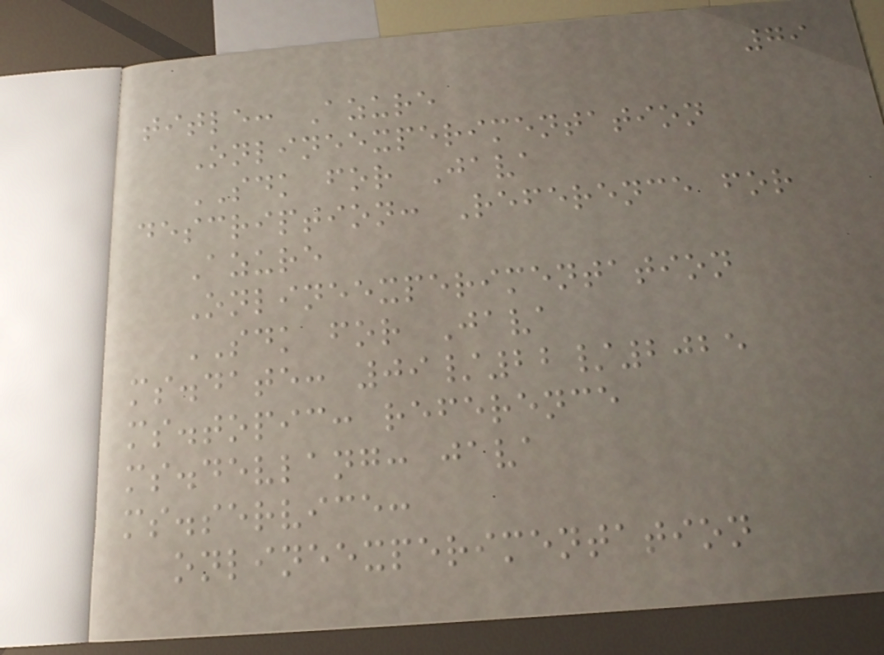79
title: Azure
Onlineexperimentation
SDK for Java
description: Reference for
Azure
Onlineexperimentation
SDK for Java
ms.date: 09/22/2025
ms.topic: reference
ms.devlang: java
ms.service:
onlineexperimentation
